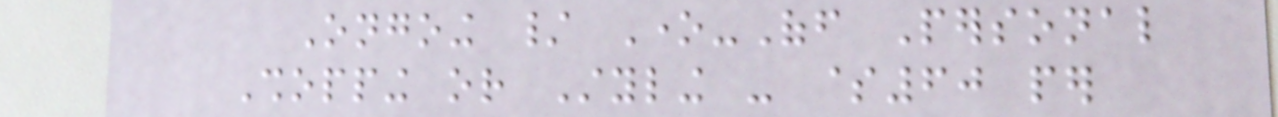Ongoing / One-Off Personal
Shopping or Styling - $60 per
